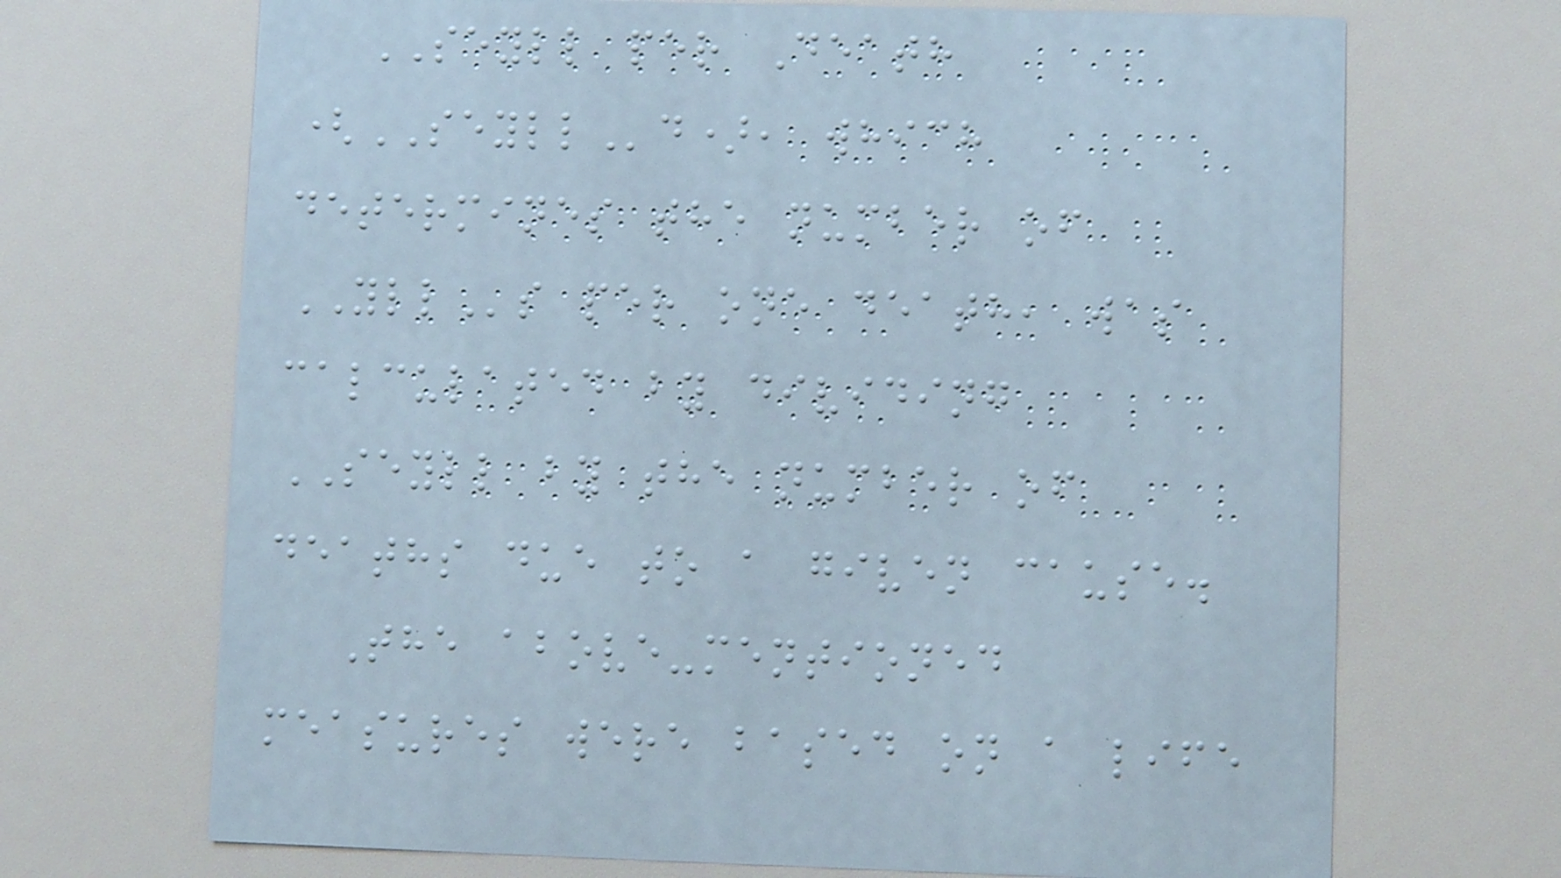SEYLL per Death
(SEYLLd), which
determines the number of
YLLs per one death, was
calculated by dividing
SEYLL by the number of
deaths due to a given cause.
The above-mentioned
measures were based on a life
